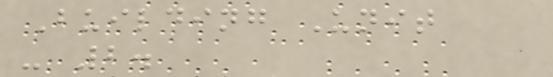Building Unit
- 2.
